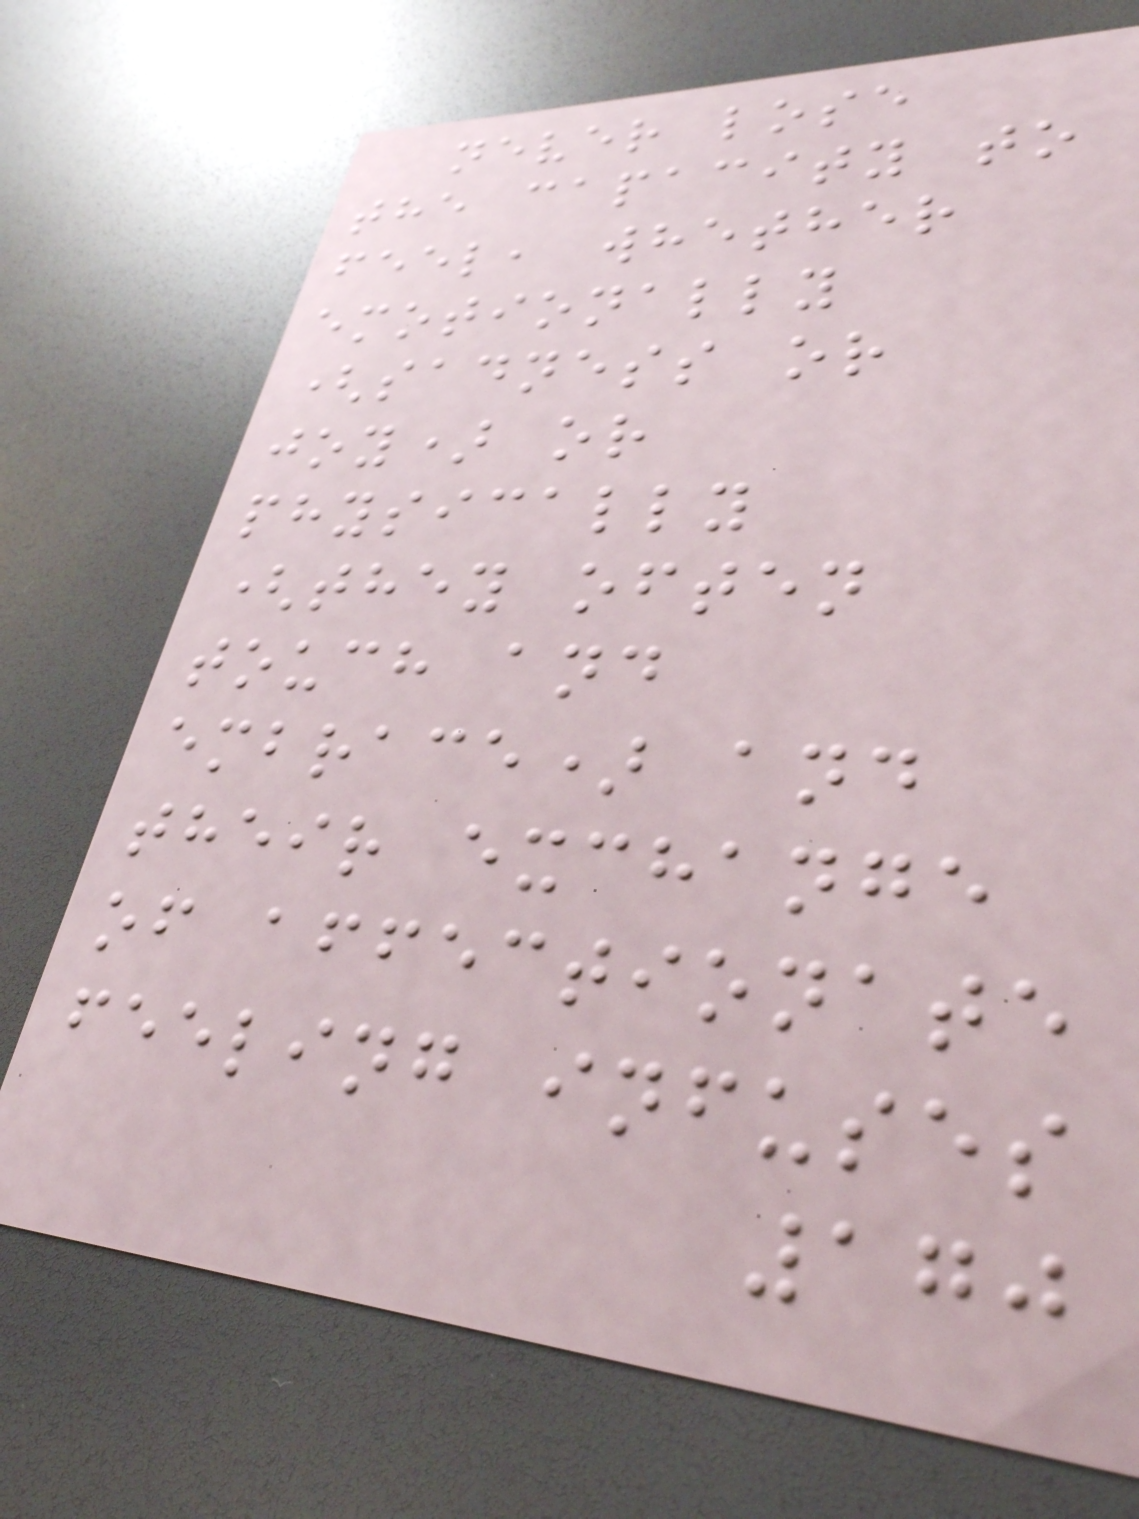never lose
the capacity to
feel, whether
emotionally
(sadness or
joy) or
physically
(they often
touch and
embrace) and
their exchange
of affectionate
feeling infuses
170
